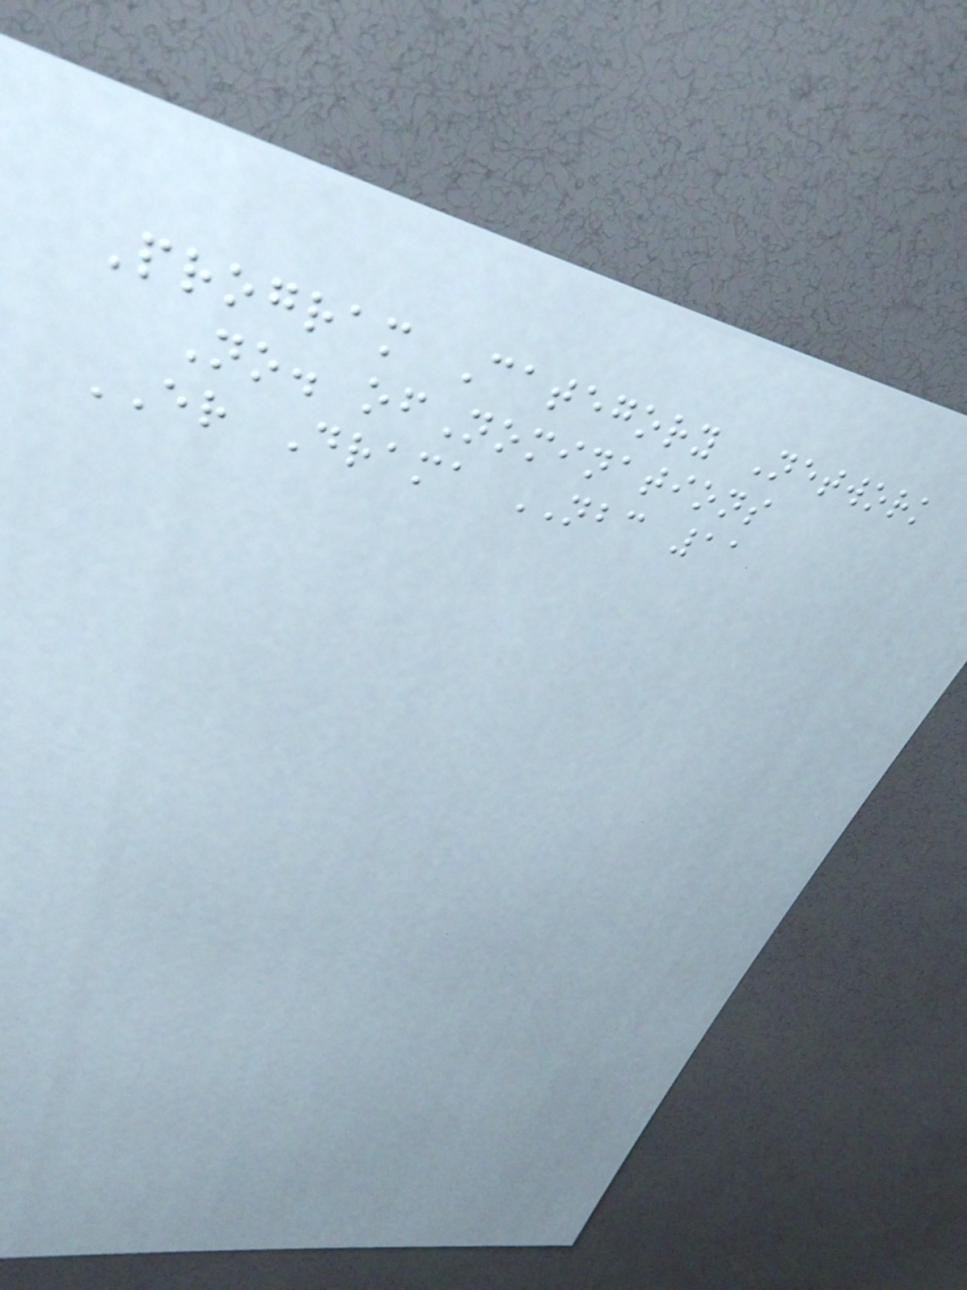Program Category Network
No. ofNominations
ER Drama NBC 11
